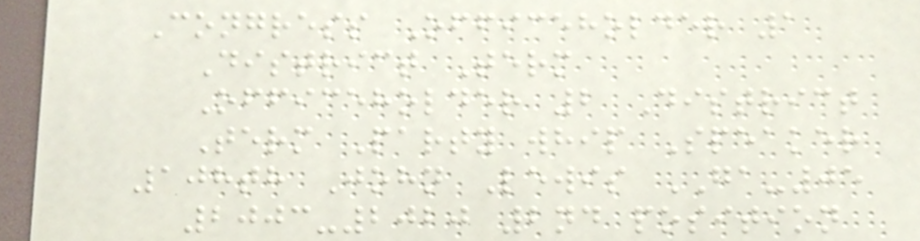Congress Officeholder 1
District Term
Officeholder 2 District
Term Party whip Speaker
108th John Lewis GA-05
2003-2020 2nd position
